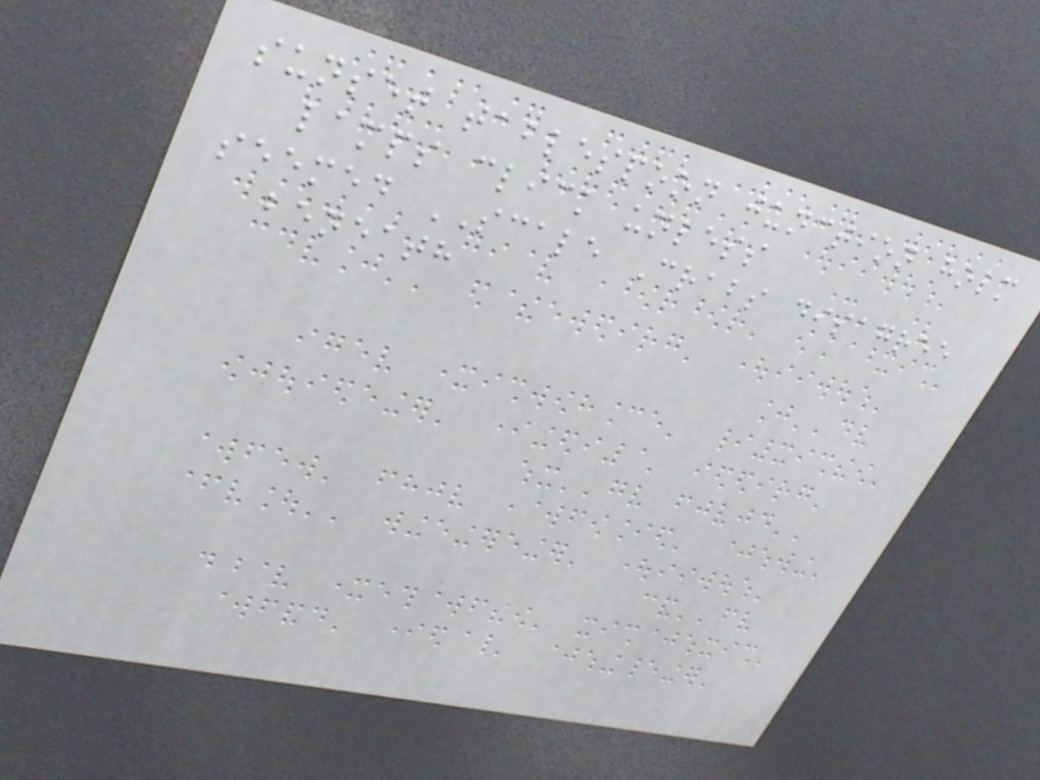sunset tablespoon junction holm
lamps click unless
seemed SCALE Crabs disagree
beneath
